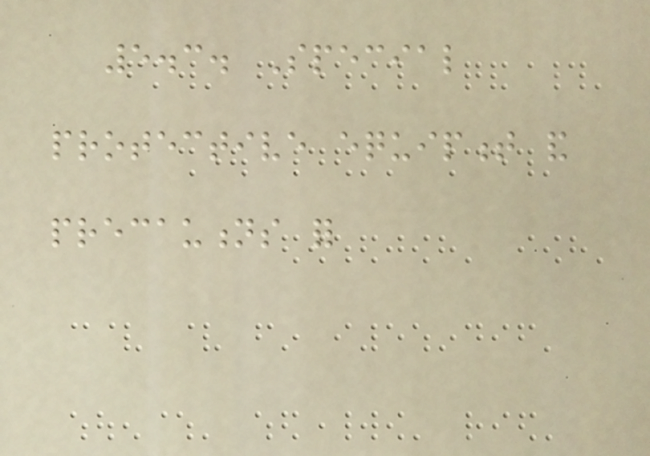5.3. Special
protective equipment and
precautions for
